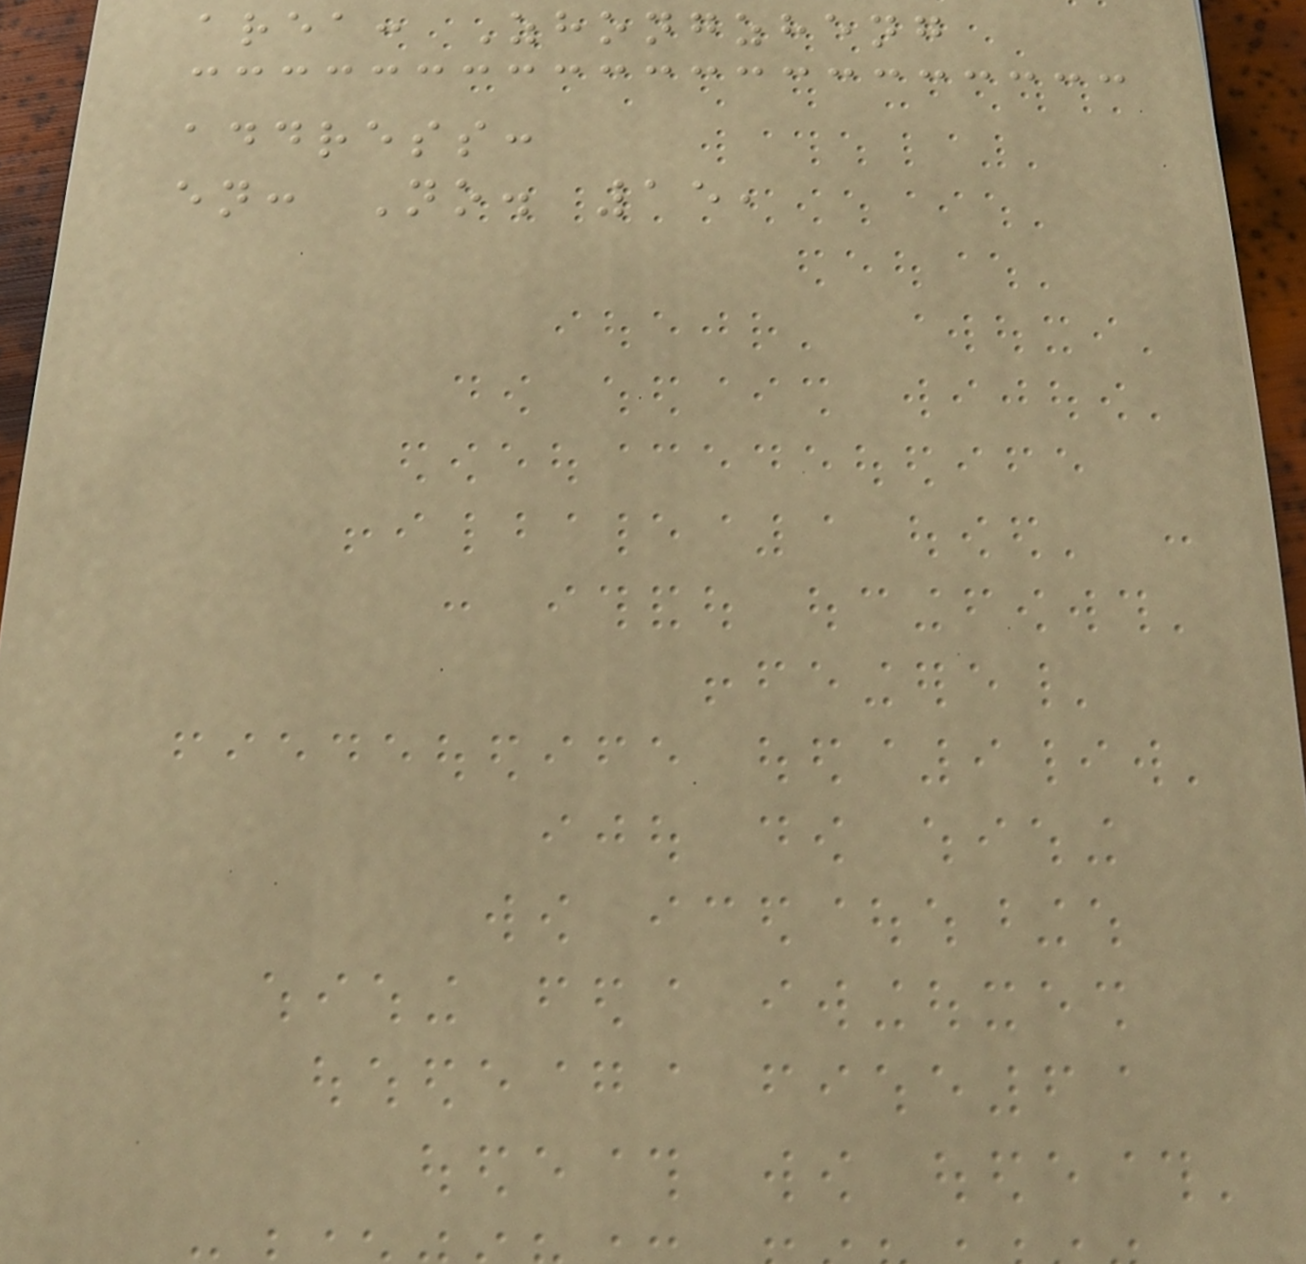area: Zhongzheng
address:
en: No. 15,
